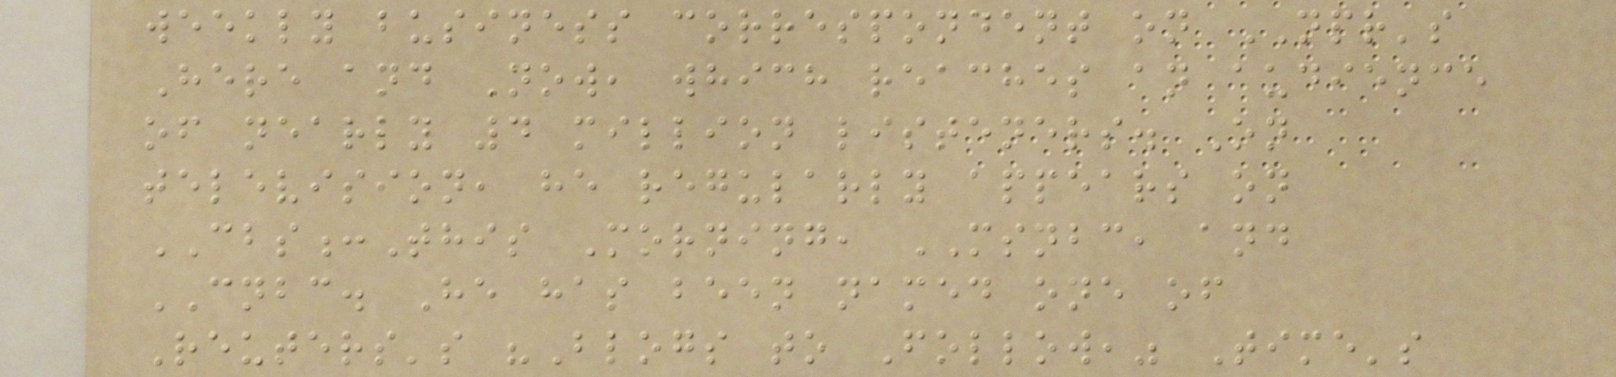weekly business correspondent on NPR's
Here and Now, which reaches an audience
of nearly 4 million listeners. On
television, he regularly appears on
CBS:This Morning, MSNBC, and
CNBC. He has been named one of
Reuters's "Blogs to Follow," Time's
